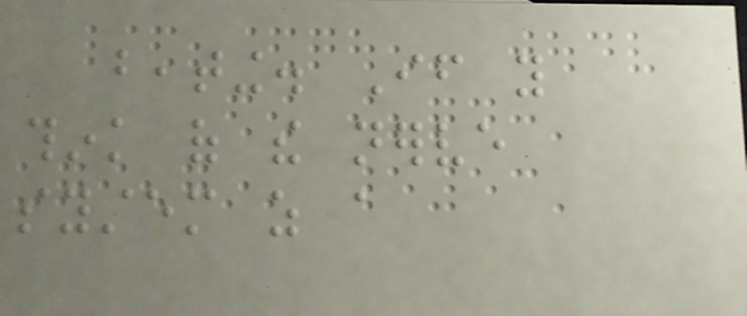beating. If you
think of the nerve
system as a
